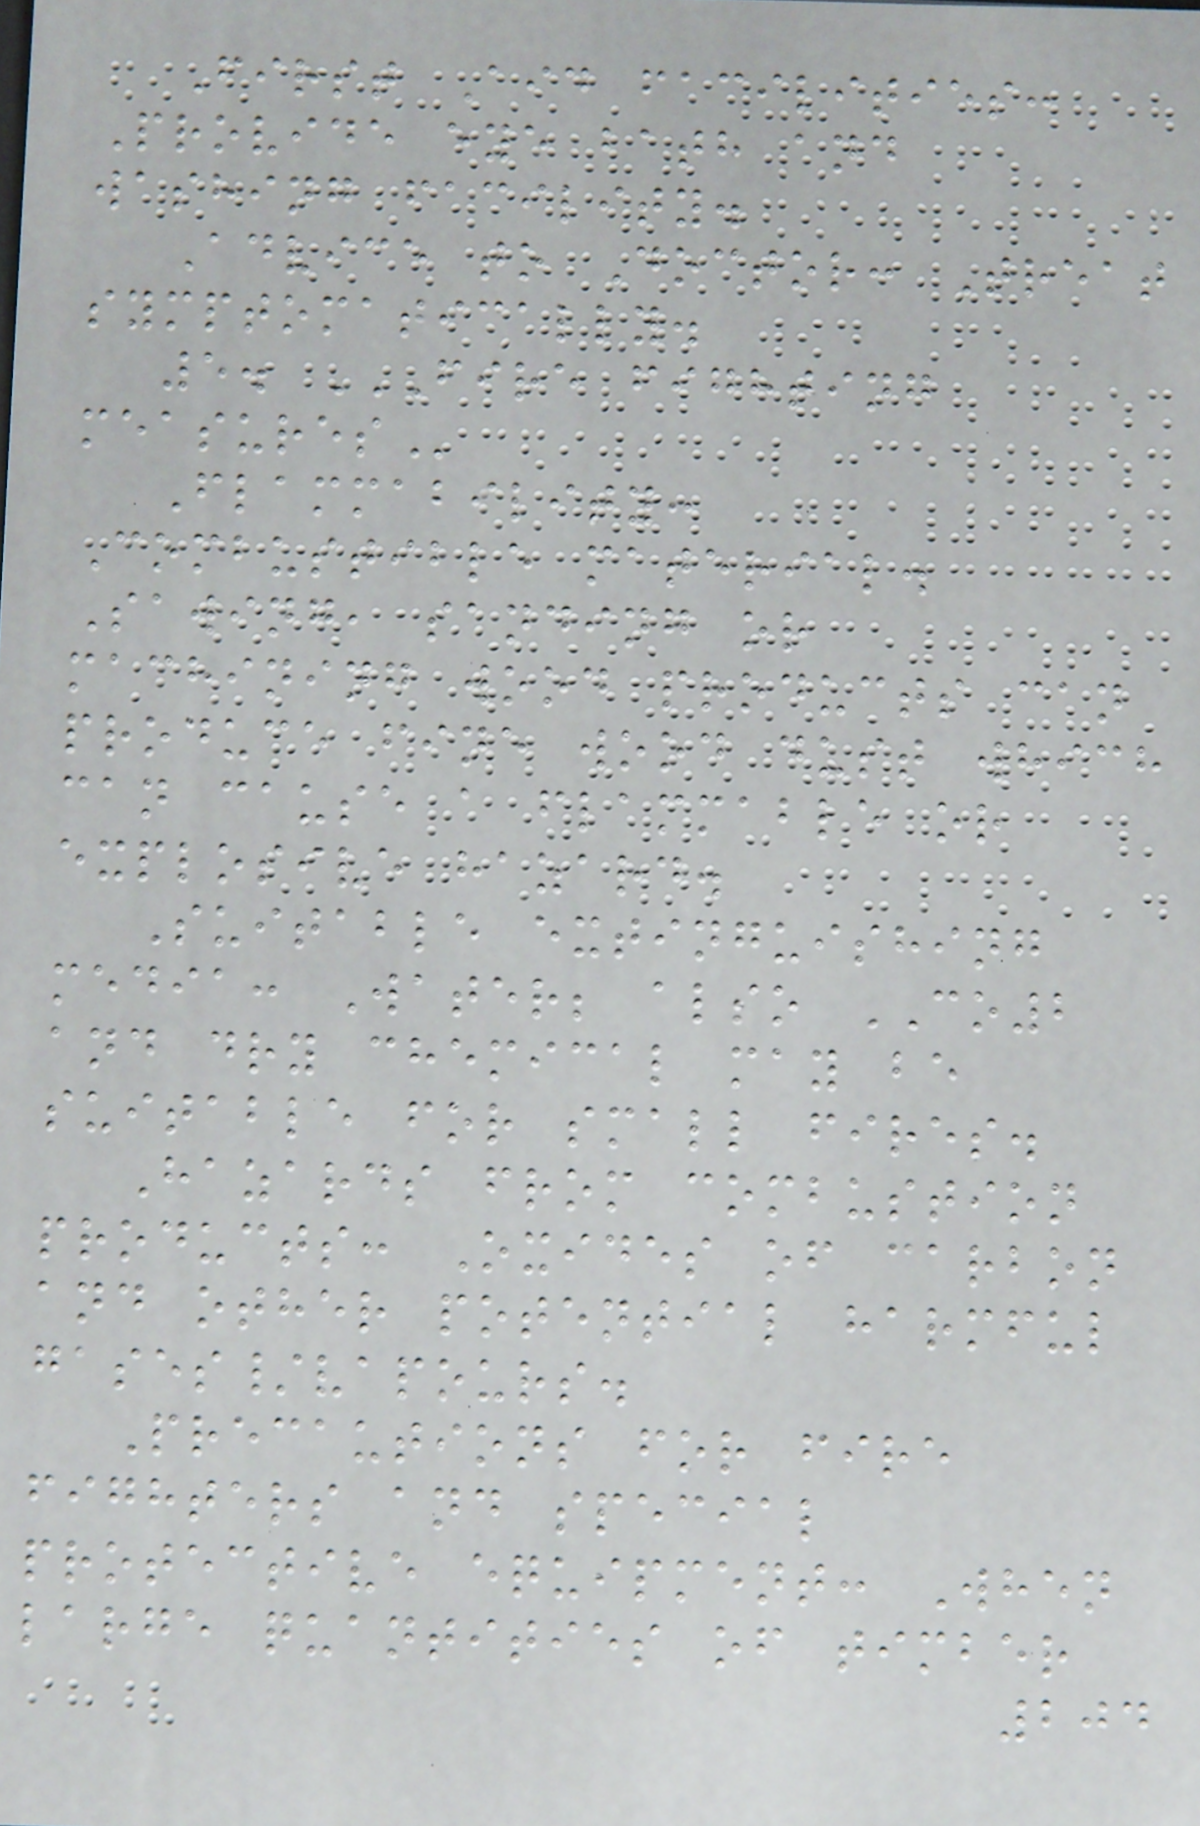First Aid facilities:
Provide eye bath and
washing facility.
Advice to Doctor: Treat
symptomatically.
5. FIRE FIGHTING
MEASURES
Flammability:
Combustible material.
Sawing, sanding or
machining wood products can
produce fine wood dust which
can cause a flammable or
explosive hazard.
Suitable extinguishing
media: Water; also CO2
and dry chemical may be
suitable for small fires.
Hazards from combustion
products: Oxides of carbon
and other potential harmful
gases/vapours.
Precautions for fire
fighters and special
protective equipment: When
large quantities of timber
204
